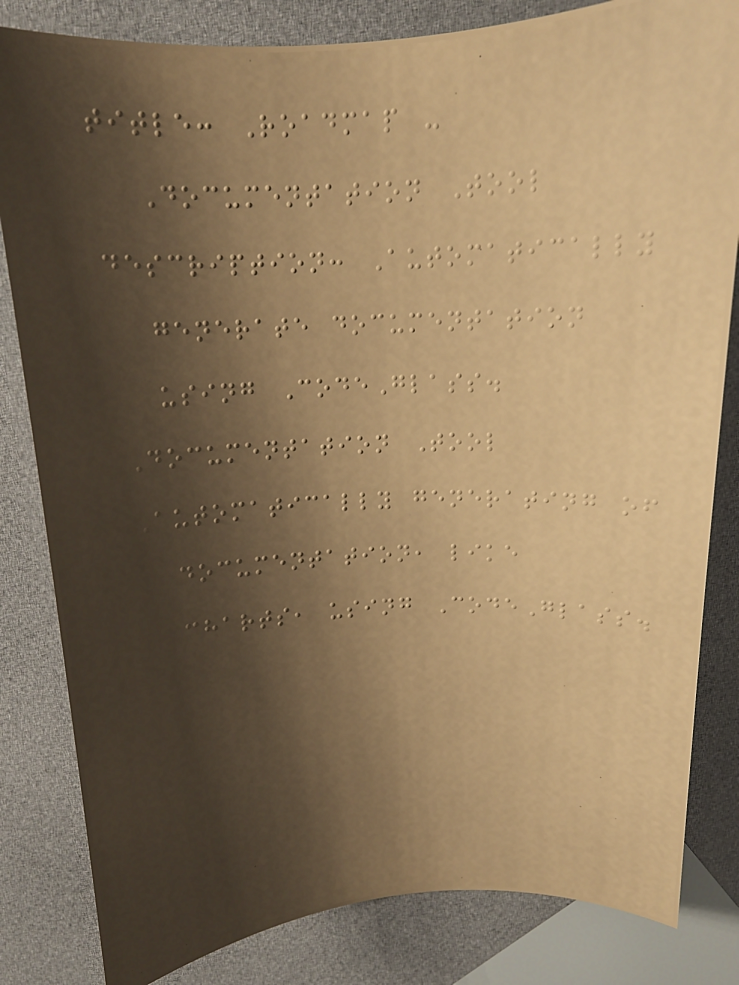title: Roadmap -
Documentation Tool
description: Automatically
generate documentation
using CodeGlass.
Documentation Tool
Automatically generating of
documentation, like
charts, using CodeGlass.
